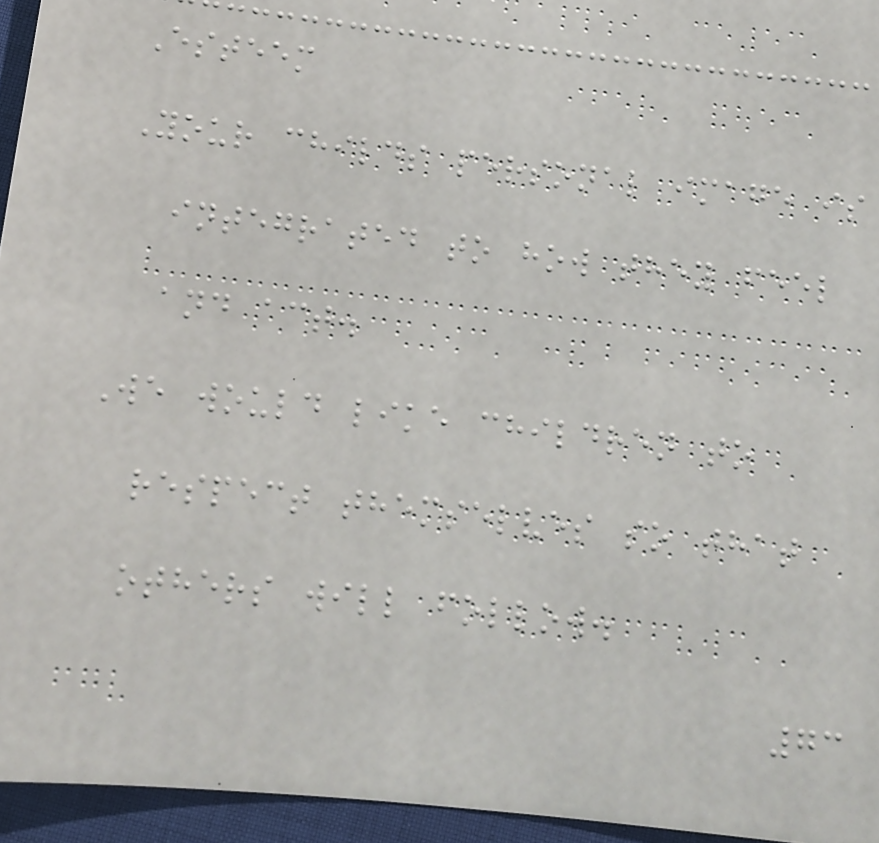Esteem
Your childs personal image is
integrated to how they feel
and act.
We would like children to
respect themselves so that
others will follow.
73
